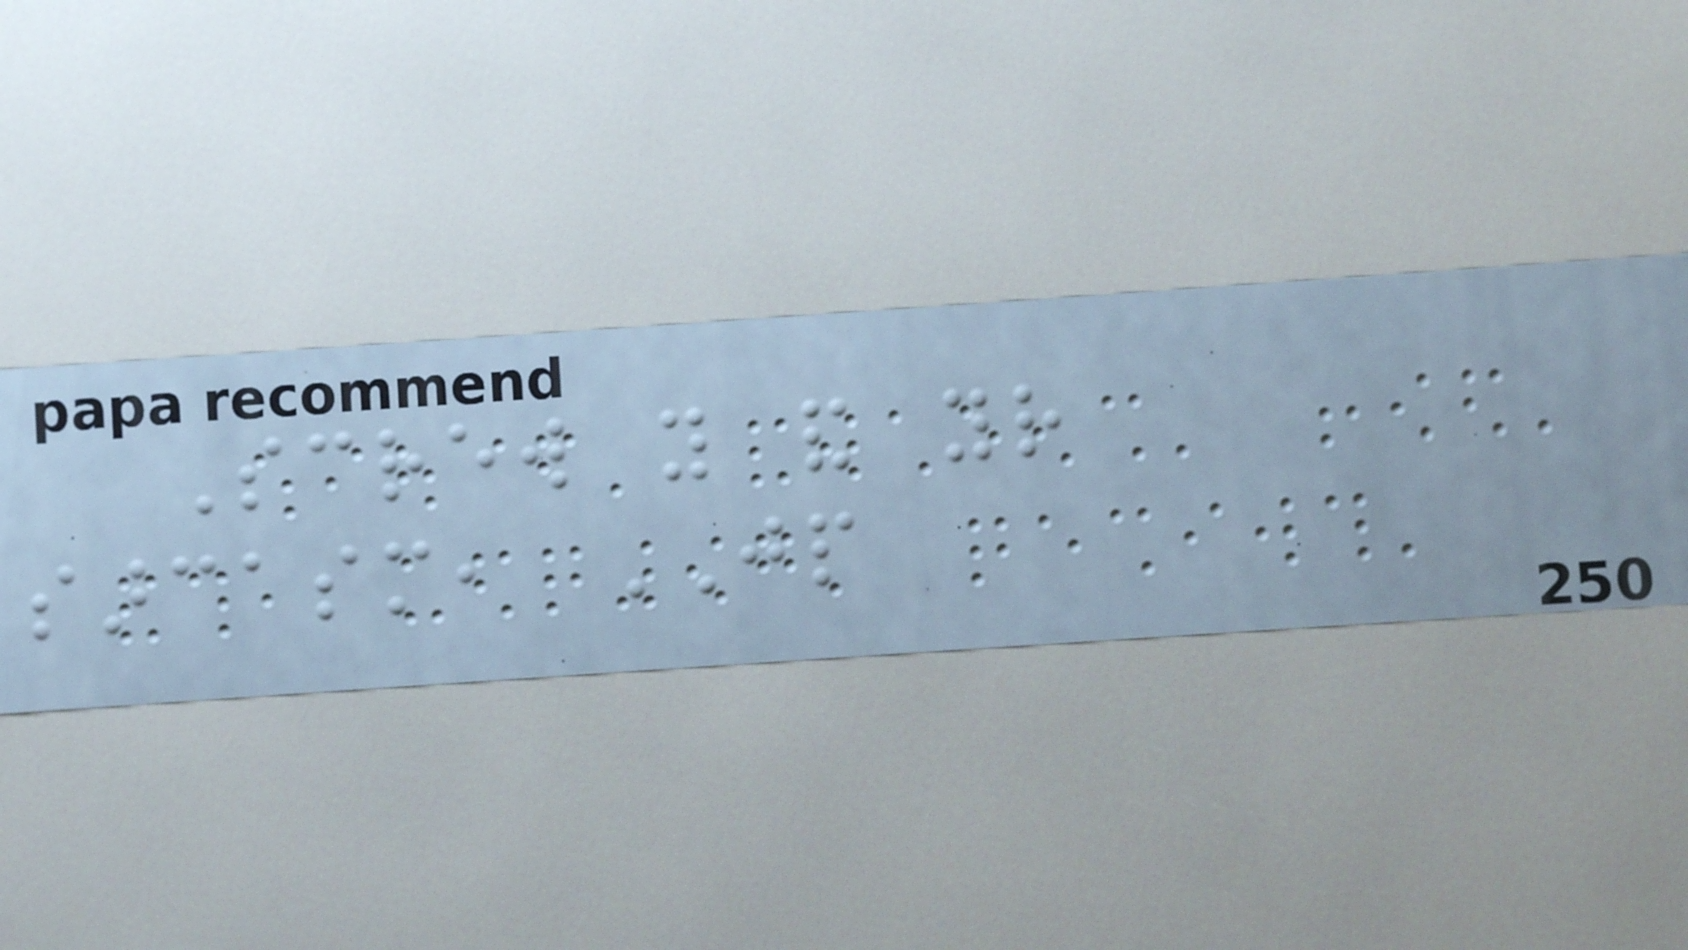Screw you and your
sarcasm, JP
